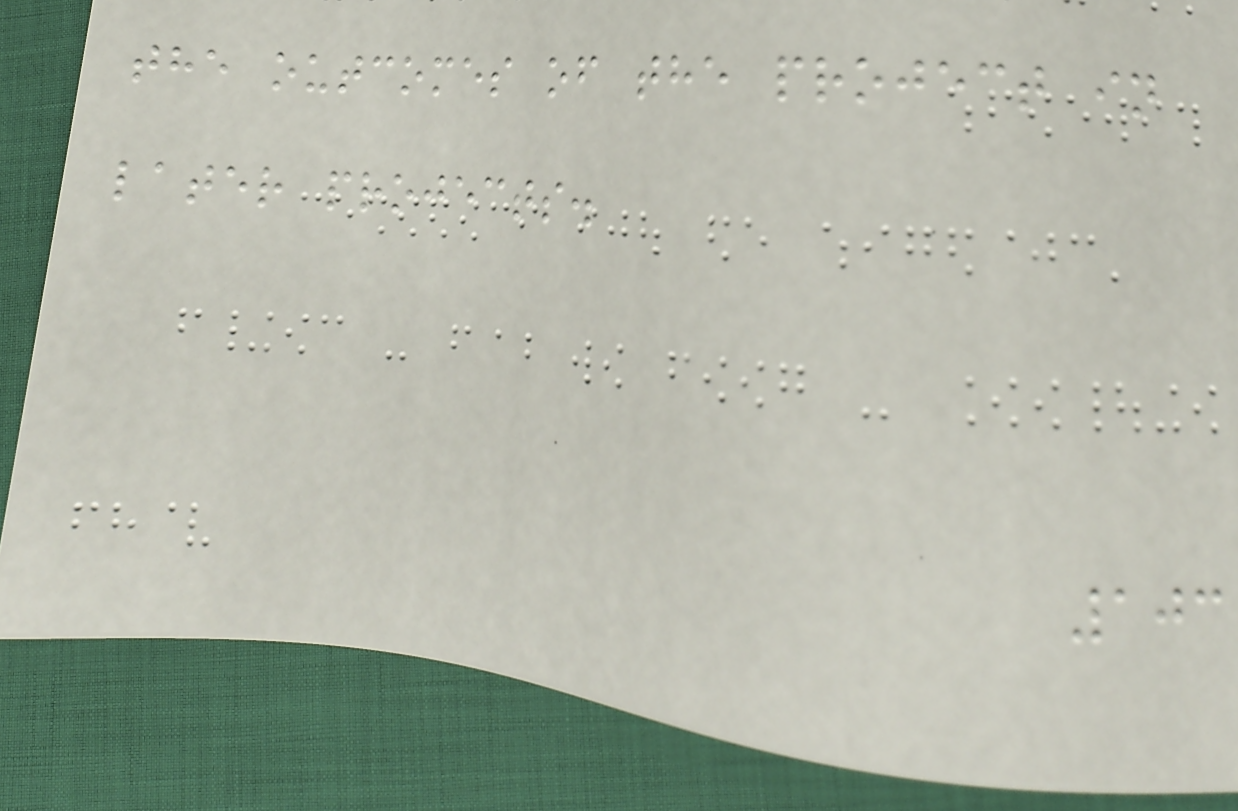the outcomes of the project in
later projects.
103
